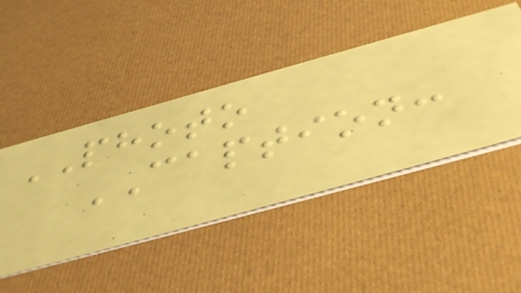PHOTO
CAPTION:
